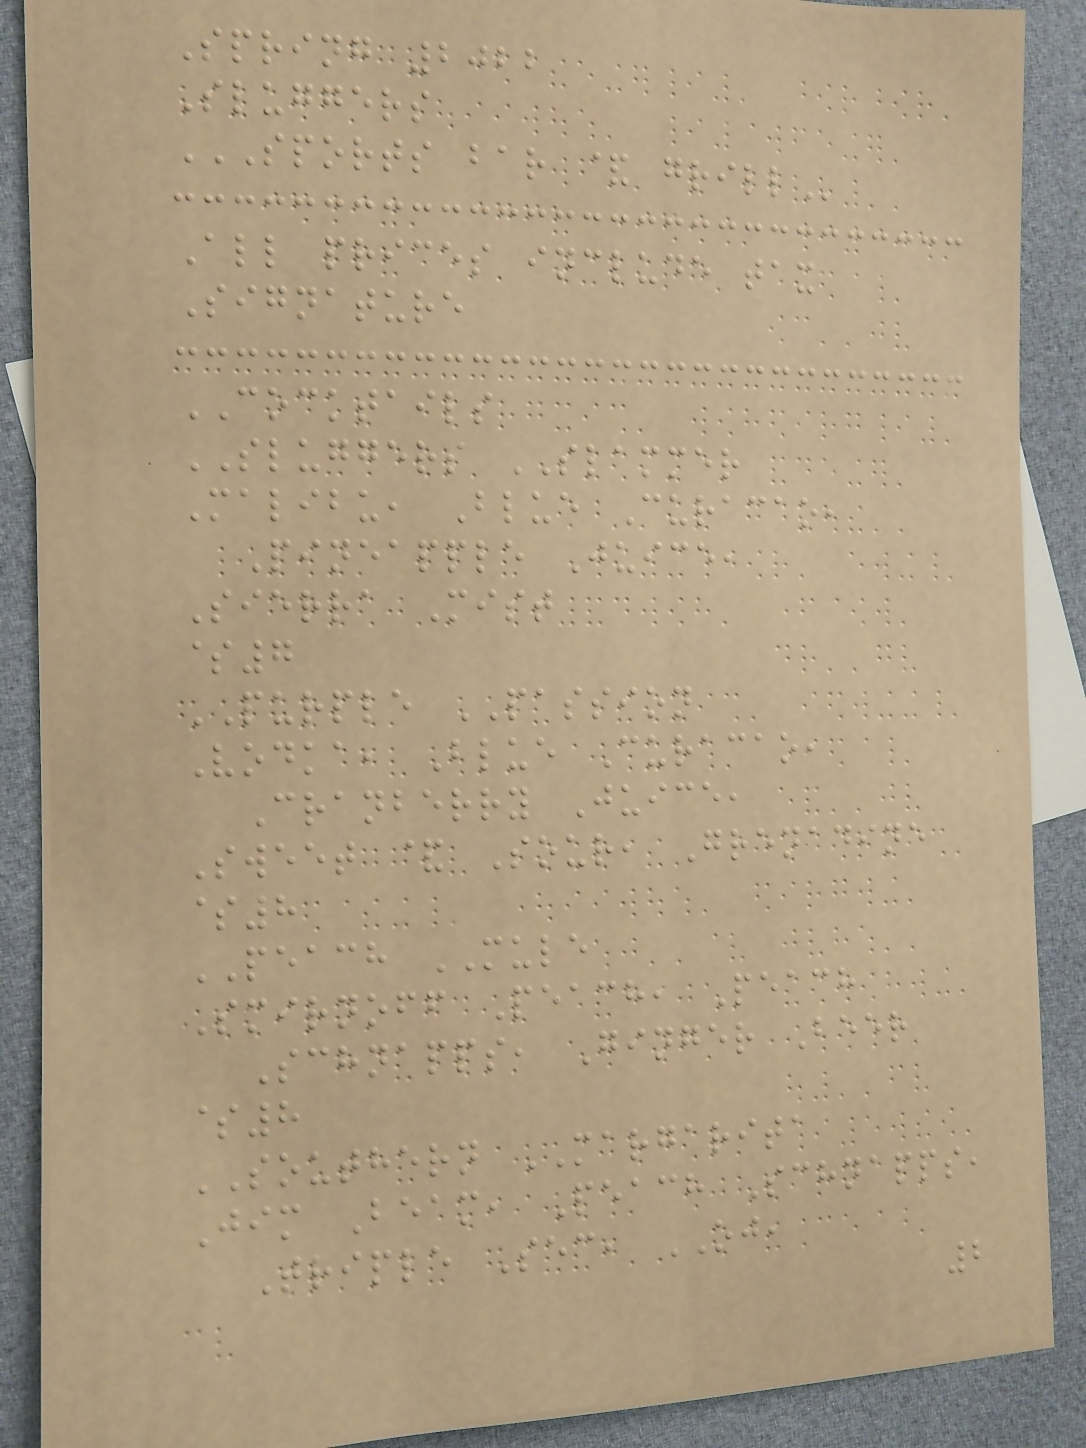Spring 2022
Sluggers
SPORTS BAR & GRILL
All prices include tax
Signature
COCKTAILS
SLUGGERS SLAMMER
Malibu, Blue Curacao,
Pineapple Juice,
Sierra Mist
$7
PURPLE PASSION
Vodka, Blue Curacao,
Cranberry Juice,
Sweet & Sour, Grenadine
$8
PEACH MULE
Smirnoff Peach, Peach
Schnapps, Ginger Beer
$8
SOUTHERN MARGARITA
Jim Beam, Peach Schnapps,
Triple Sec, OJ,
2
